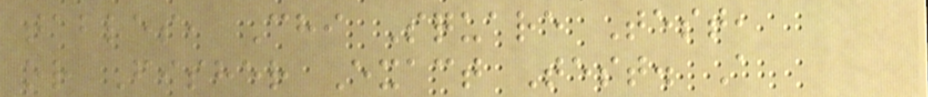tables, Chi Square Test,
or Fisher Exact Test. A
